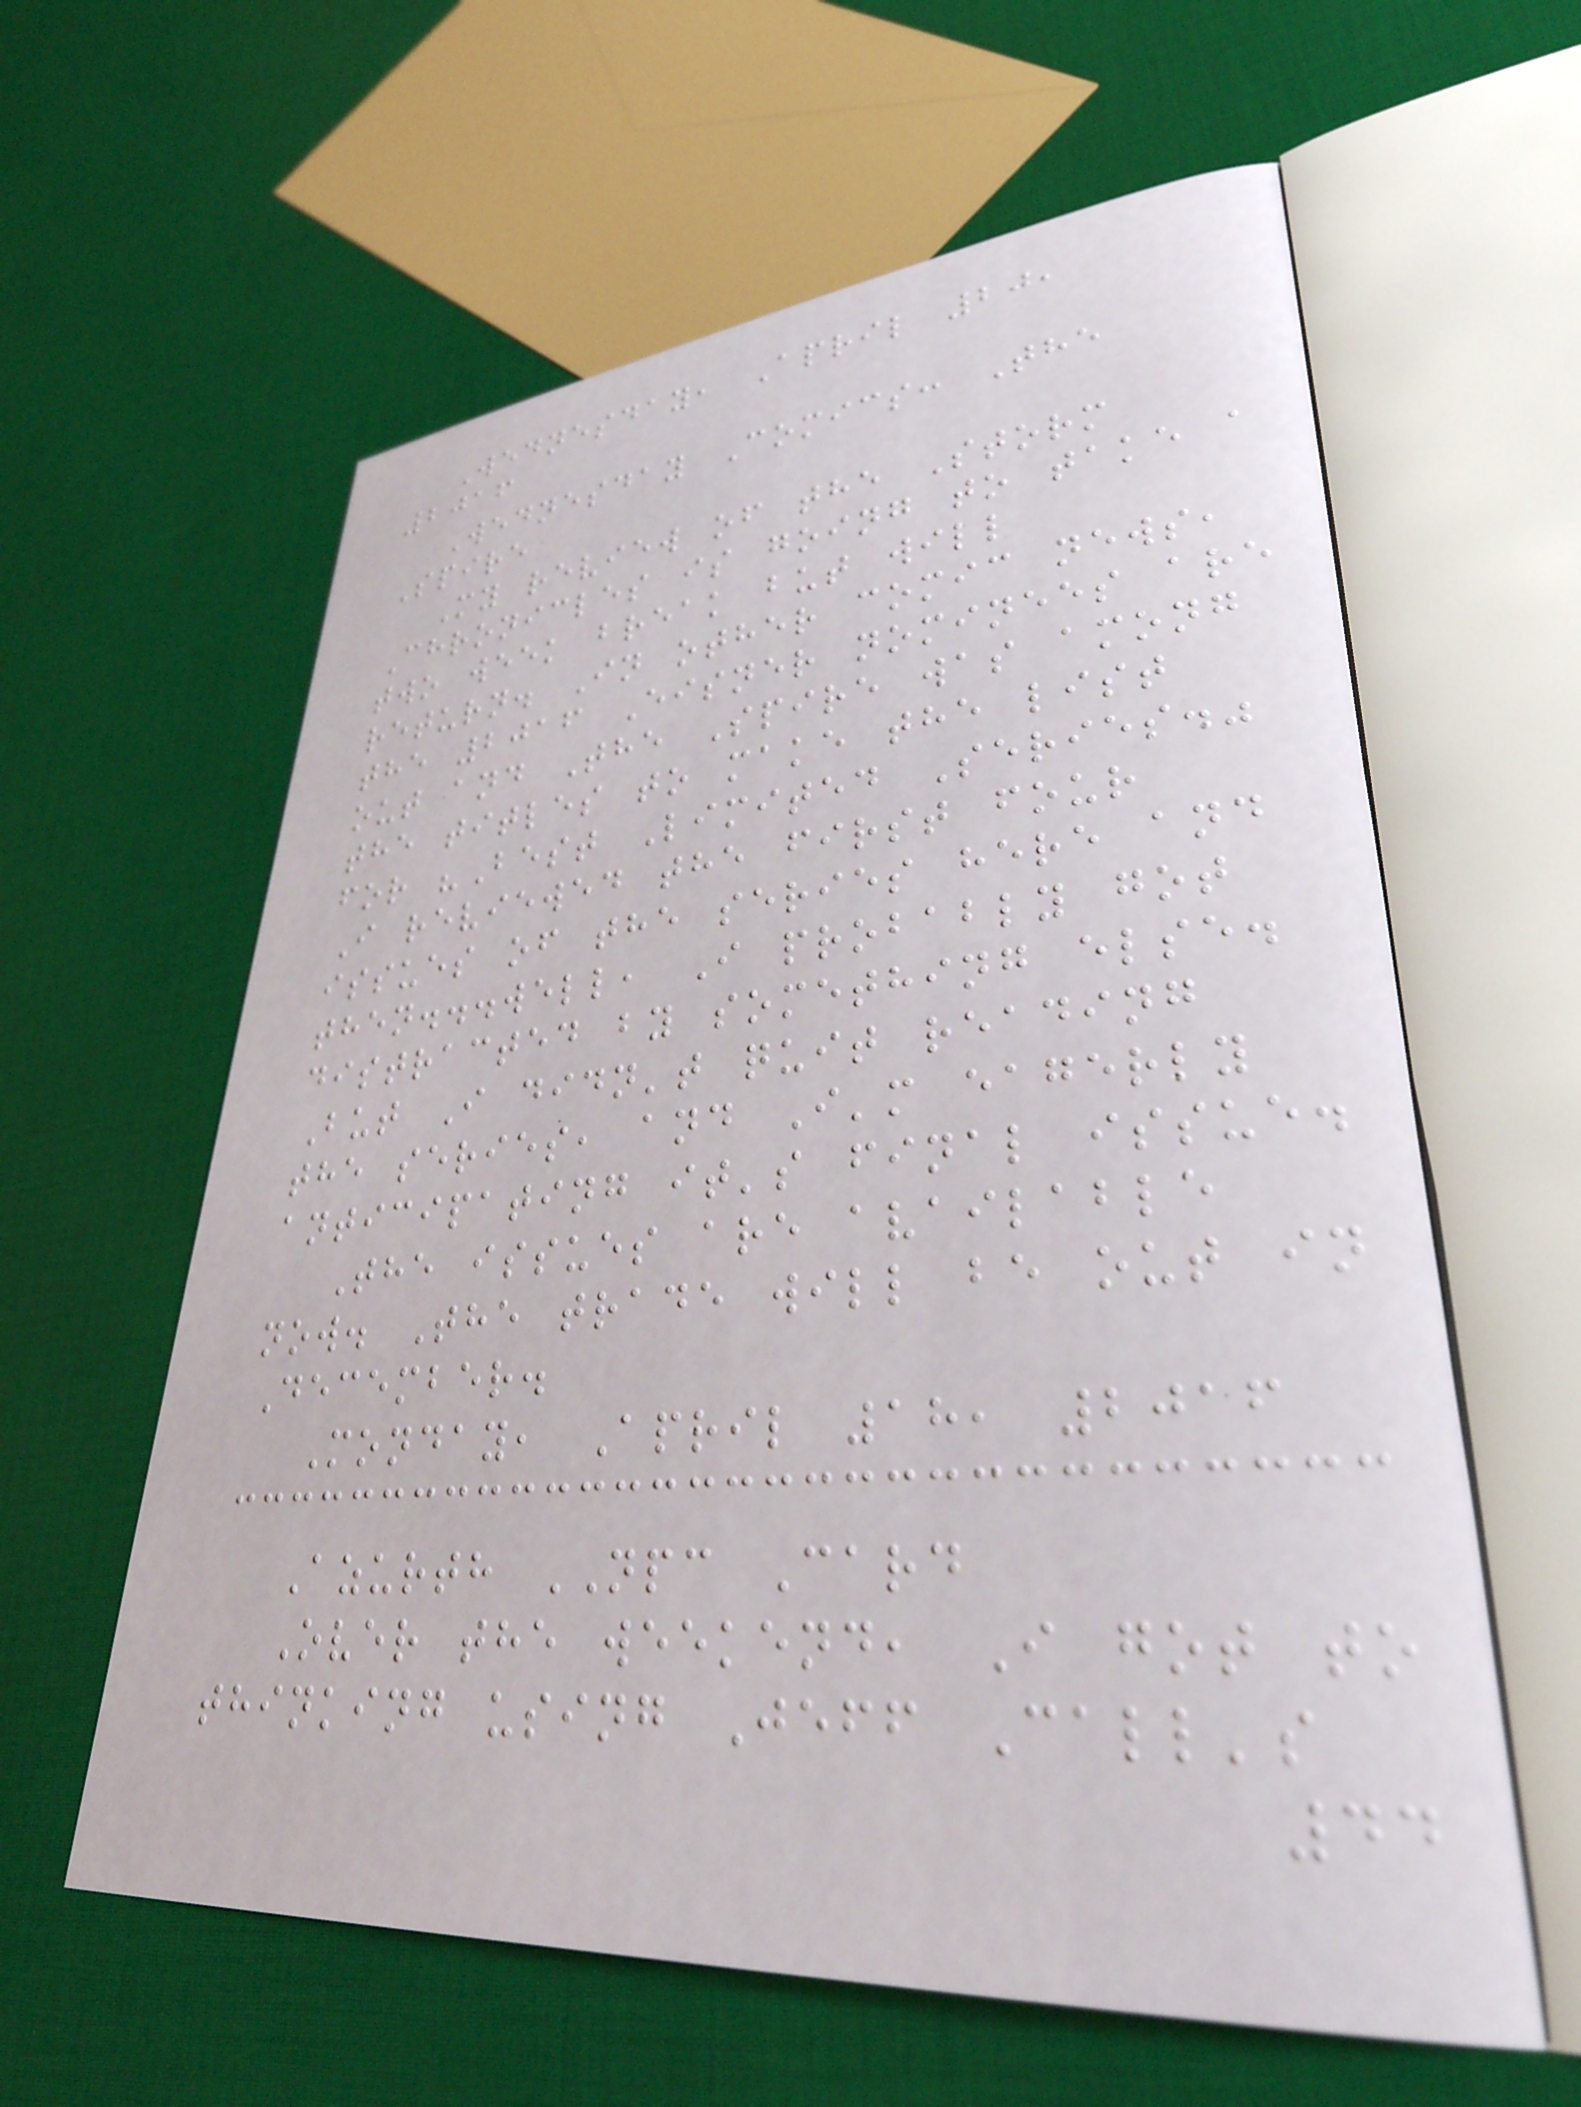Wednesday, April 20,
2016
Wednesday Comics: The
Spire
My review of the Storm
Chronicles is going to take a
two week break but will
return. In other comic news,
the 2016 Eisner nominees are
out and The Spire was among
the titles to make the list
for "Best Limited Series."
I reviewed the first four
issues of the series here and
then...well, I probably got
distracted by something else.
But I didn't quit reading
the series, and I'm eagerly
anticipating it's final issue.
The issues are available
now. The trade will be out in
December.
Monday, April 18, 2016
Azurth NPC Card
Over the weekend, I got to
thinking using Jeff Call's
44
